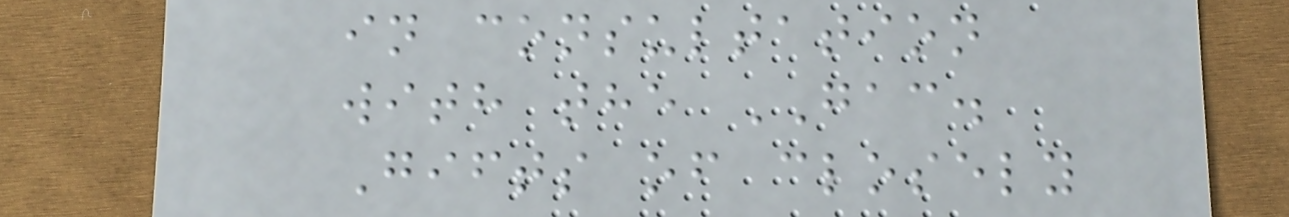in consultation
with the GAC.
Gifts of closely
